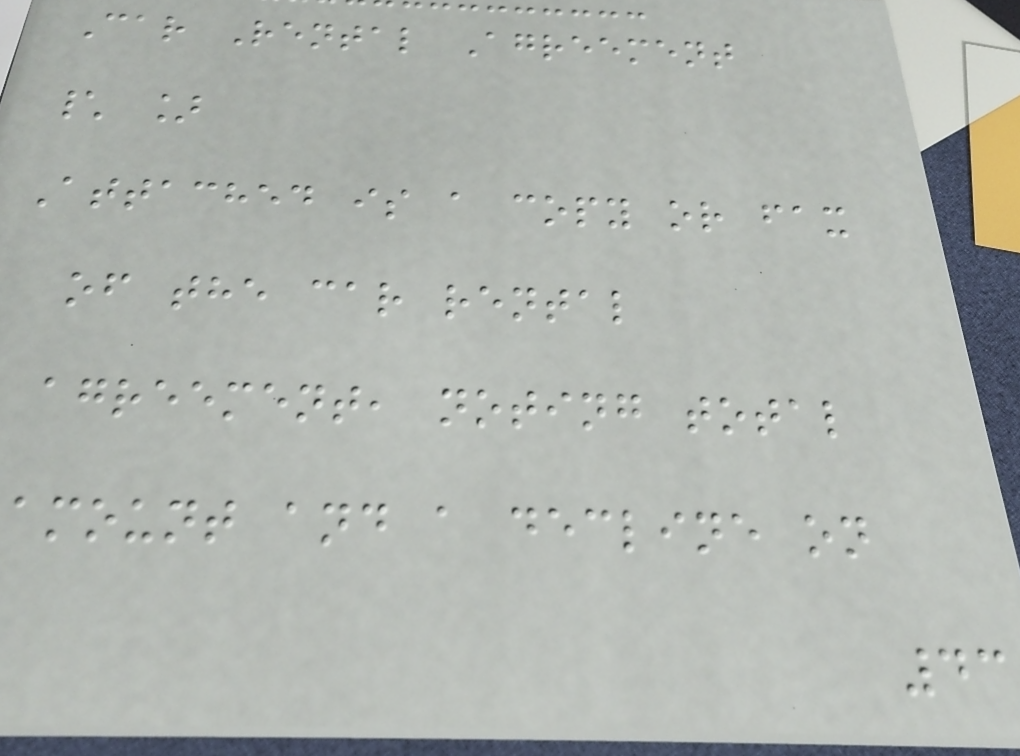Car Rental Agreement
\ ]
Attached is a copy or fax
of the car rental
agreement, noting total
amount and a decline on
43
